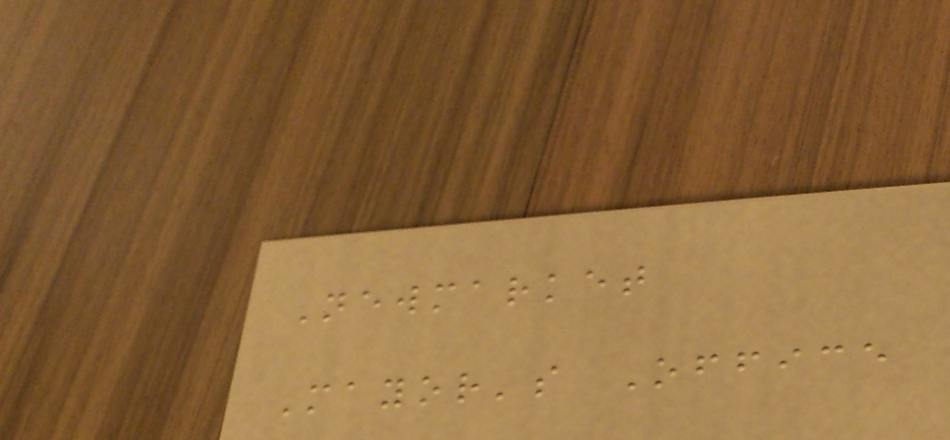Newmarket
Mayor's Office
